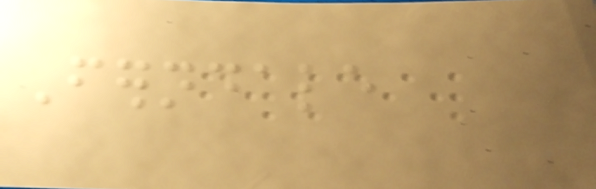Ferndale
